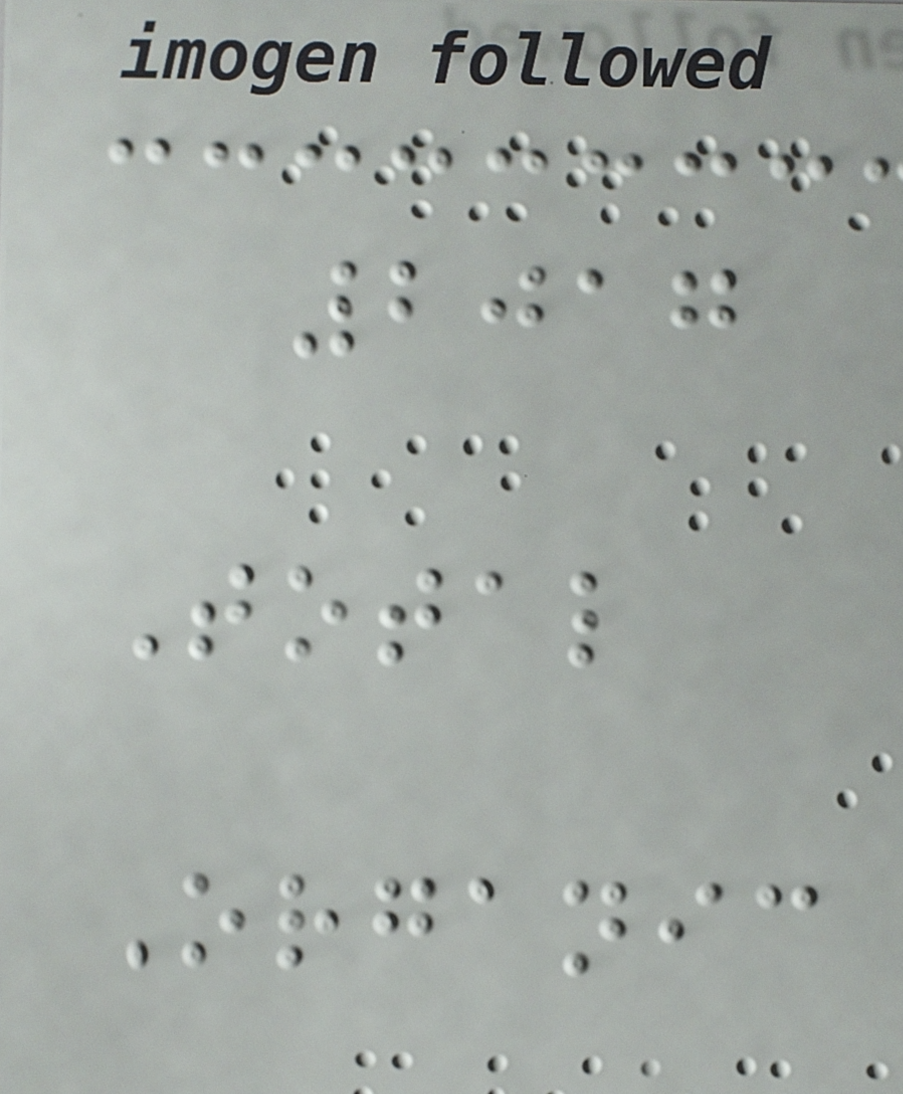2017
Total
Organic
